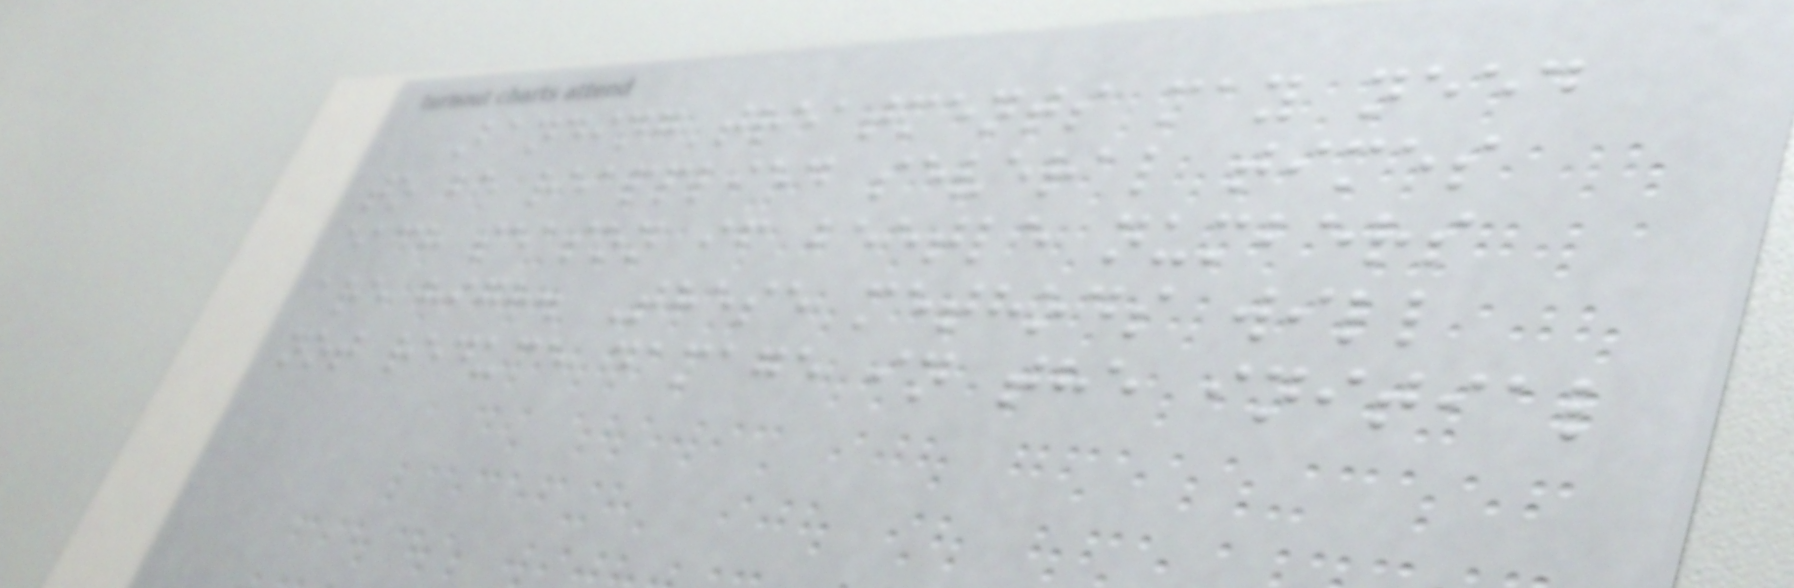Banding treatments may need
to be reapplied several times
each season if beetle numbers
are high. These methods will
not reduce damage in the initial
